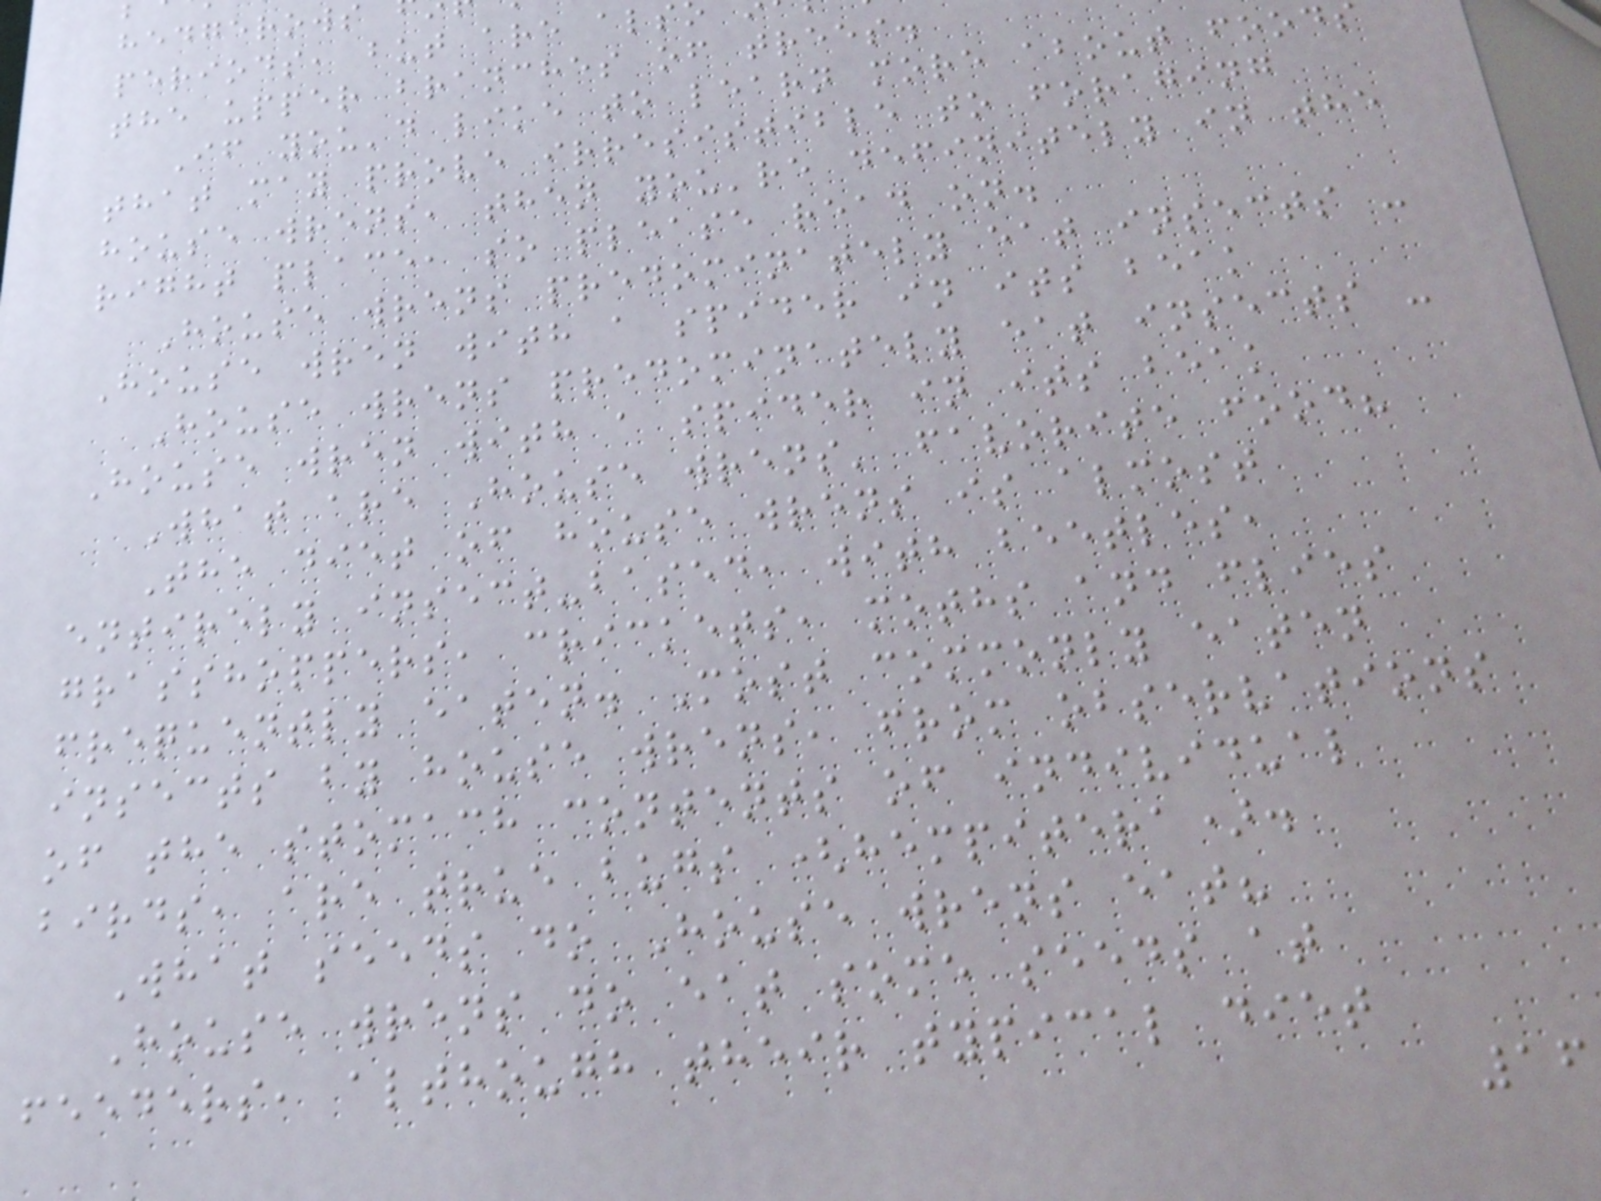hedgerows
periods, but are als
the upper branches of trees.
If you'd like to learn more about foods
that may prove irresistible to foraging
house wrens, then you're definitely in the
right place, so please read on.
House wrens predominately eat insects -
House wren with a spider in its beak
House wrens predominately eat insects -
House wren with a spider in its beak
What are House wrens' favorite food?
The diet of house wrens is almost
entirely insect-based, with beetles,
grasshoppers, crickets, moths and flies
frequently eaten. Most commonly eaten
insects by house wrens, from observations
of the stomach contents of individual
birds, are true bugs (hempitera).
What seeds do House wrens eat?
House wrens do eat some seeds at
feeders, although their typical diet
